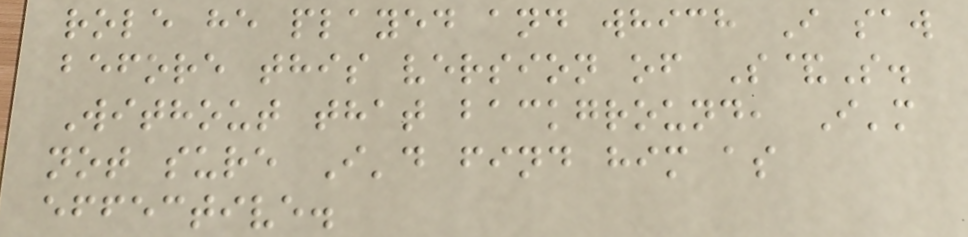role he played and which I saw
before this version of S&S.
Without that background, I'm
not sure I'd find him as
effective.
